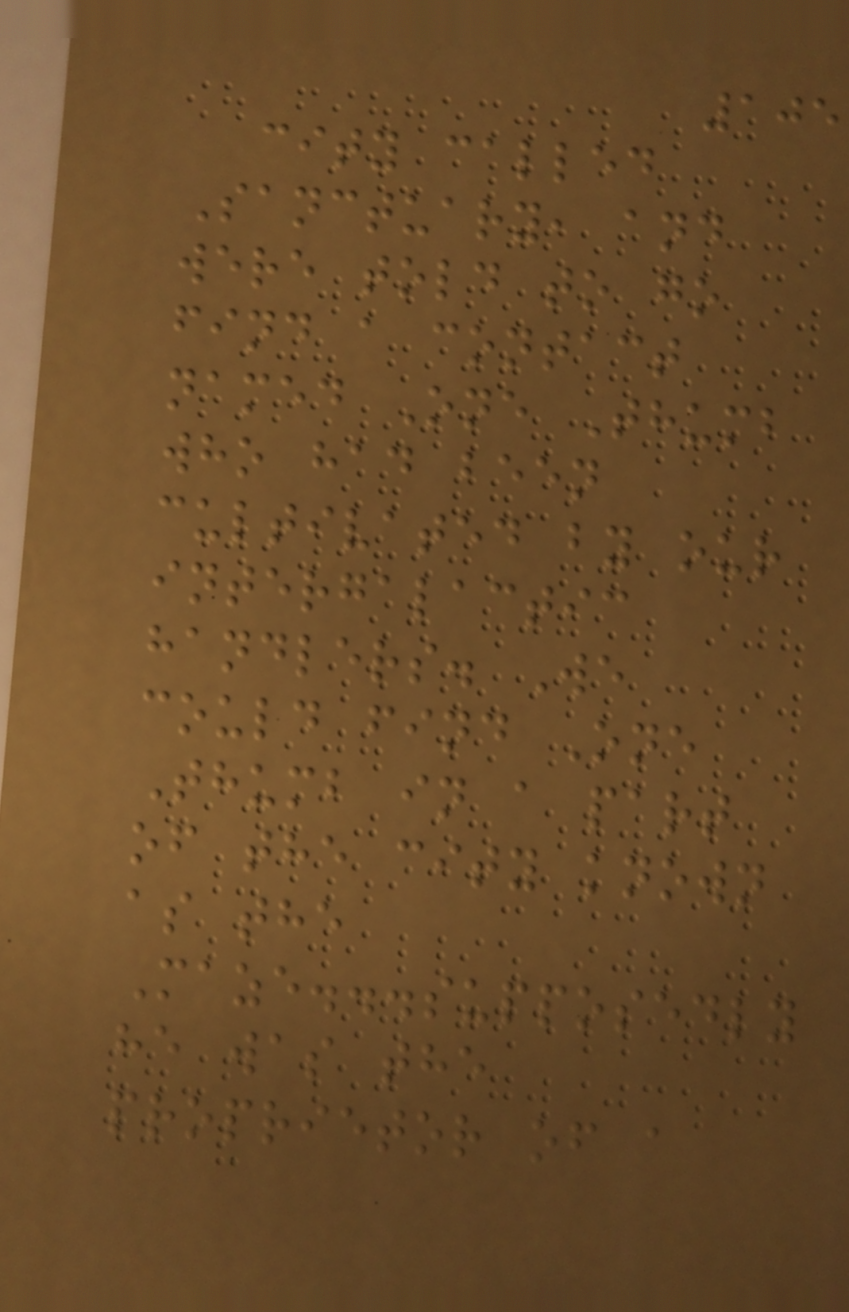105
city called
Sanctuary, and
were told to go
find a contact
named One Thumb
who had been
cultivated by our
intergalactic
handlers. We
could find One
Thumb in a part
of the city known
as the
Maze...supposedly
he was the
proprietor of a
